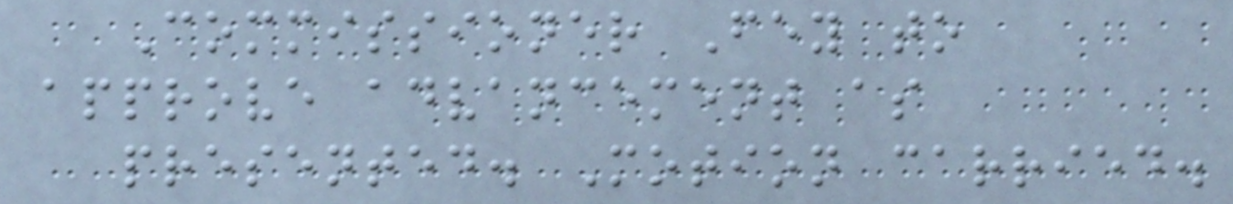Commissioner Fey to
approve advancement as
presented. Motion carried.
